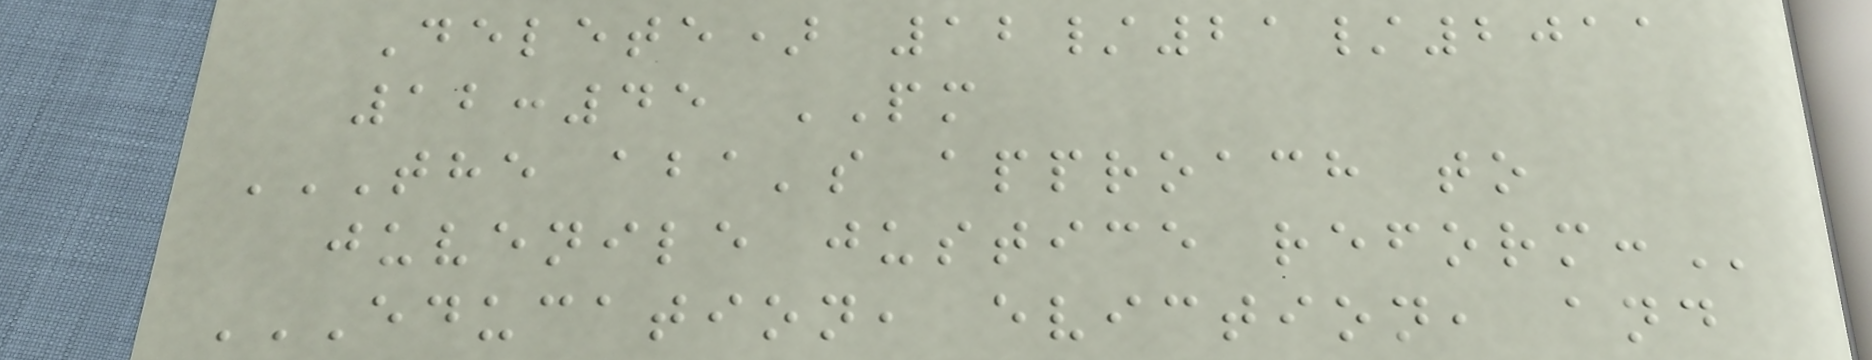Delete) 12/21/2011
12:45 PM
THE ABA'S APPROACH TO
JUVENILE JUSTICE REFORM:
EDUCATION, EVICTION, AND
